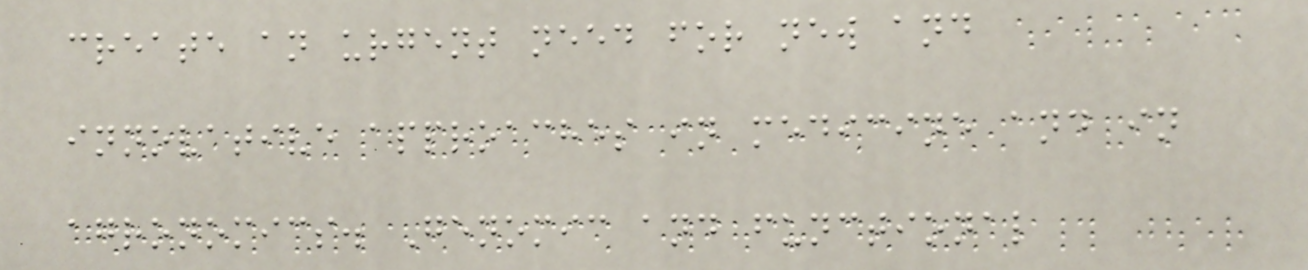create an urgent need for new and
innovative approaches in medicine and in
agronomics. Genomic and functional
